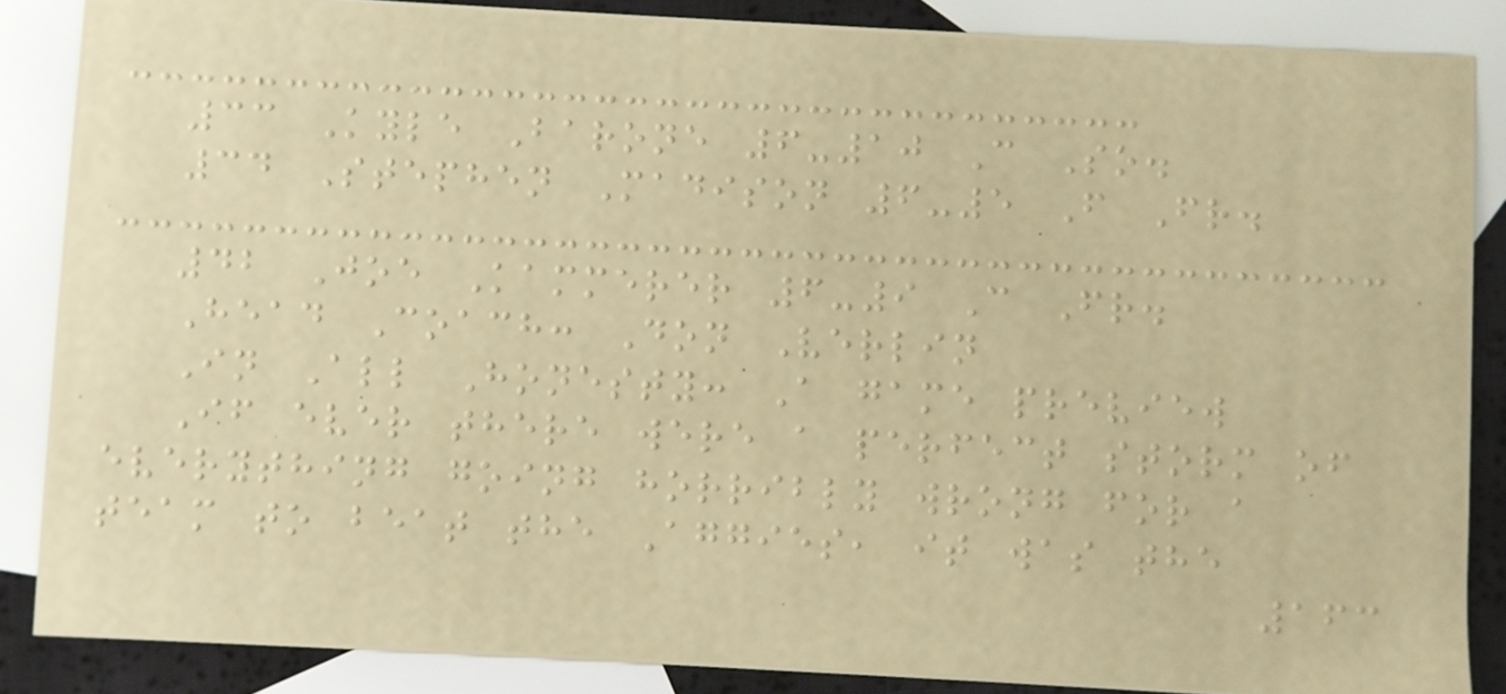33 Kyle Barone 6-10 C So.
34 Stephen Madison 6-5 F Fr.
42 Joe Kammerer 6-9 C Fr.
Head Coach: Don Verlin
In All Honesty: A game preview
If ever there were a perfect storm of
everything going horribly wrong for a
team to beat the Aggies, it was the
163
